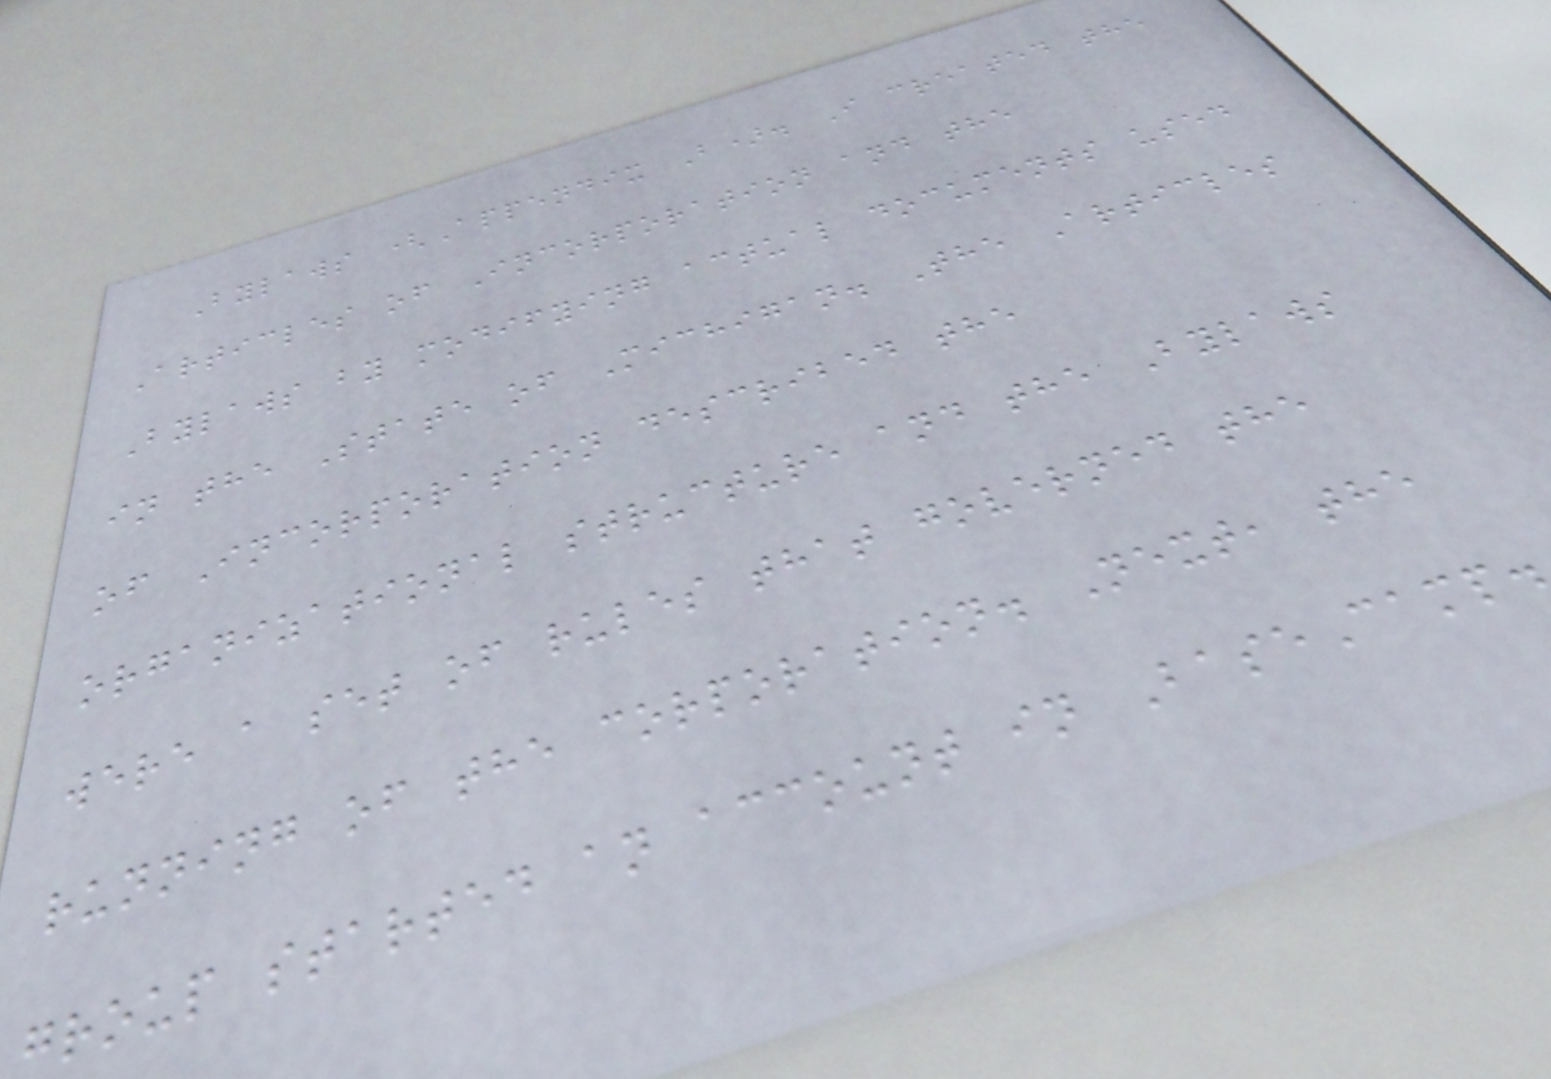Bylaws (Appendix B). I created the
Articles of Incorporation and the
Bylaws by modifying actual documents used
in the State of Michigan. The Articles
of Incorporation described the
organizational structure and the Bylaws
were a set of rules that governed the
running of the corporation. Next, the
group started an account in BaseCamp.
